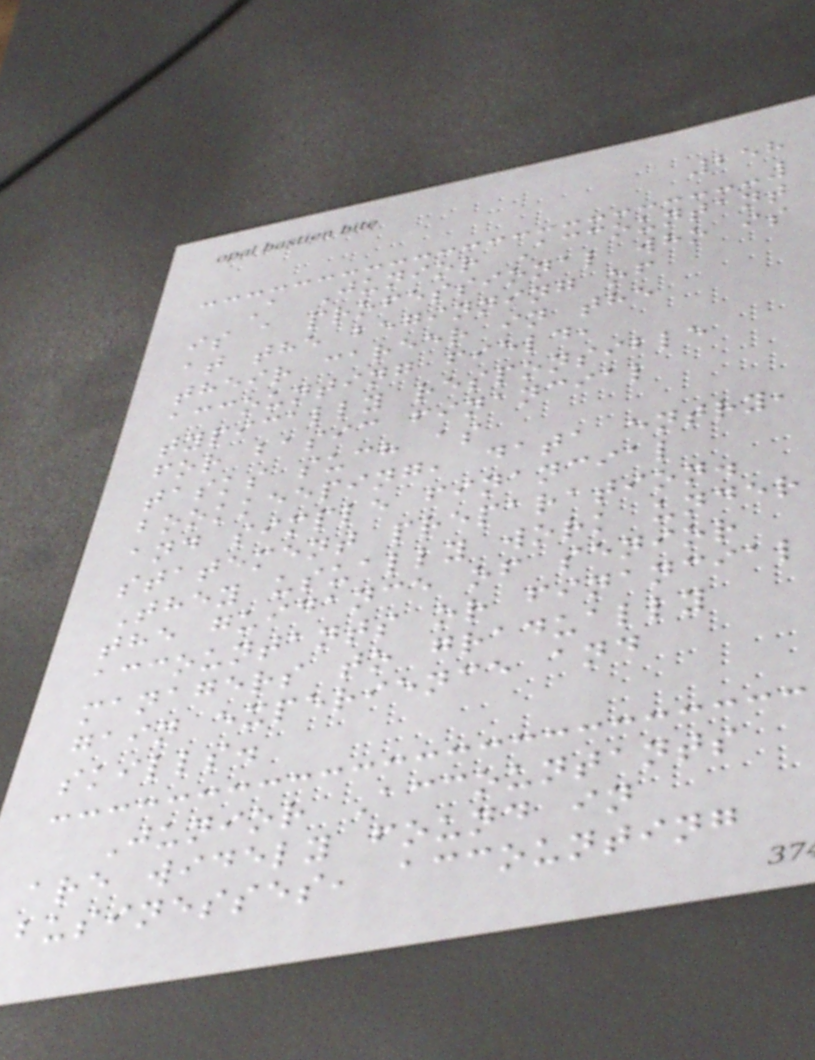258
A Junior Accountant
is a professional who is
at the beginning of
their career in the
accounting field,
typically responsible
for basic financial
tasks such as
bookkeeping, data entry,
and simple financial
statement preparation.
They usually work under
the guidance of senior
accountants or financial
managers to gradually
gain experience and
skills.
Junior Accountants
are widely found in
businesses, accounting
